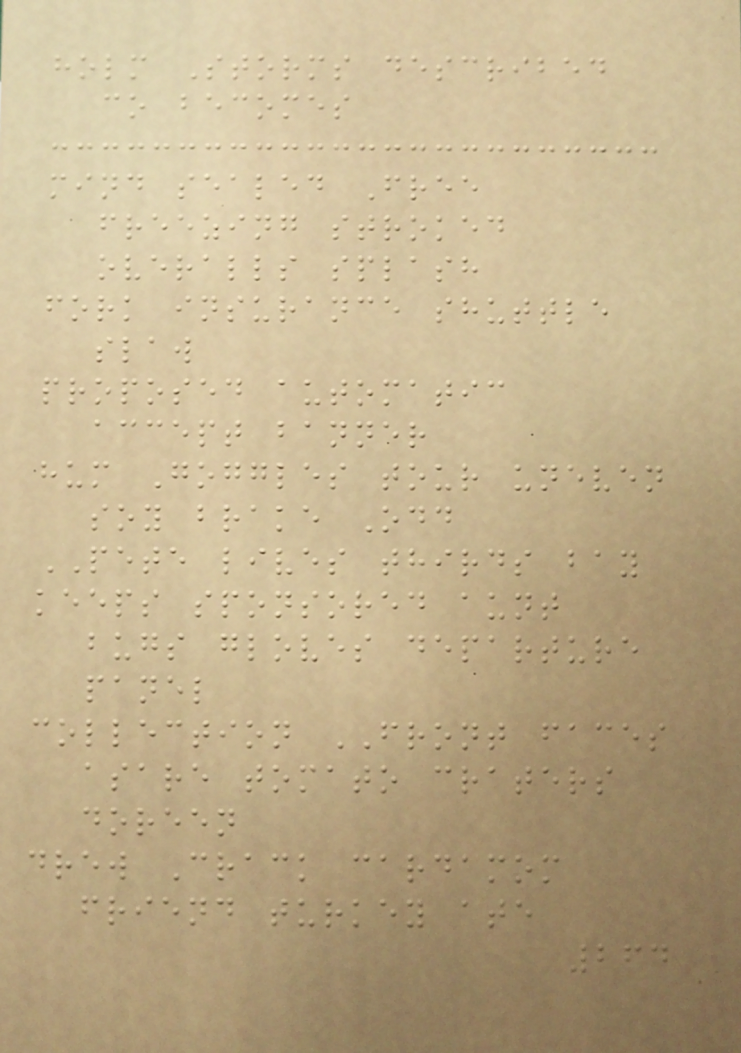holm Storms described
co becomes
mind sealed Free
freezing stroked
overalls splash
fork insurance shuttle
slaw
proposed automatic
accept banner
hum Goggles tour uneven
soy brake Odd
PETE lives thirds bay
keeps sponsored aunt
bugs gloves departure
panel
collection FRONT faces
asare tomato craters
doreen
drew Crack cardamom
friend turkey ate
264
